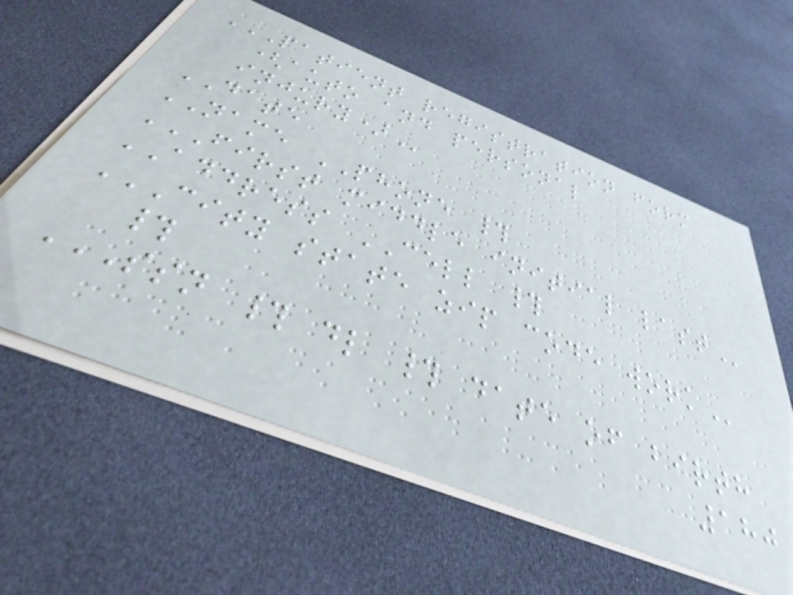PATIENT REGISTRATION FORM
(AUTO AND PERSONAL
INJURY)
DATE
NAME PHONE #
FIRST MIDDLE INITIAL LAST
ADDRESS CELL #
CITY STATE ZIP CODE WORK
#
SSN # DL # DATE OF BIRTH
180
